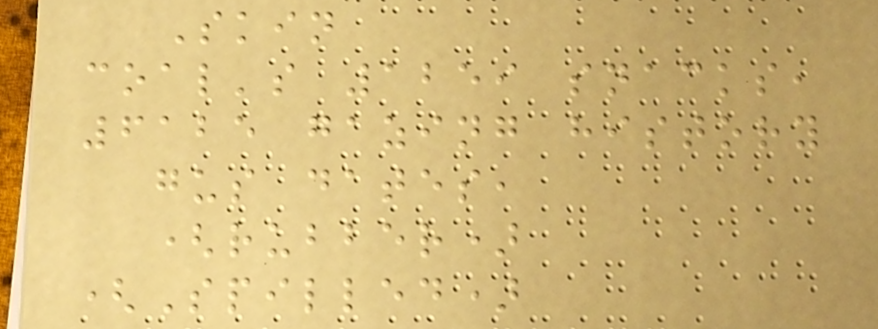Skin
coal's 1259 snacks,
6125 gazing history
gus dates,
(rubber)
(Spilled)
